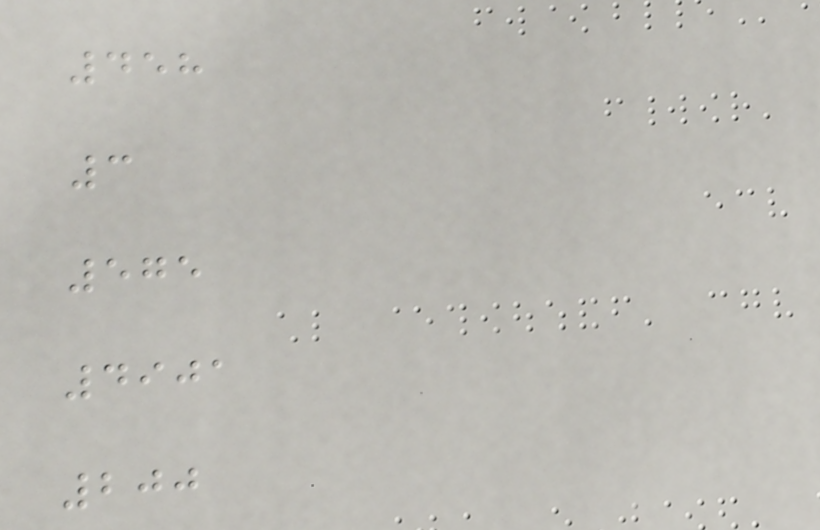458
3
575
4901
200
